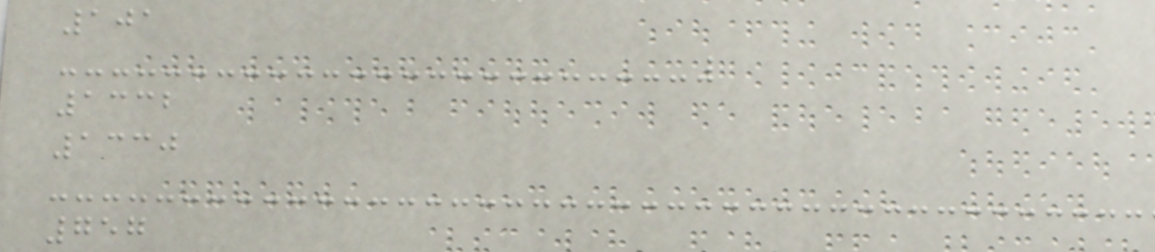101
1332
1330
757
